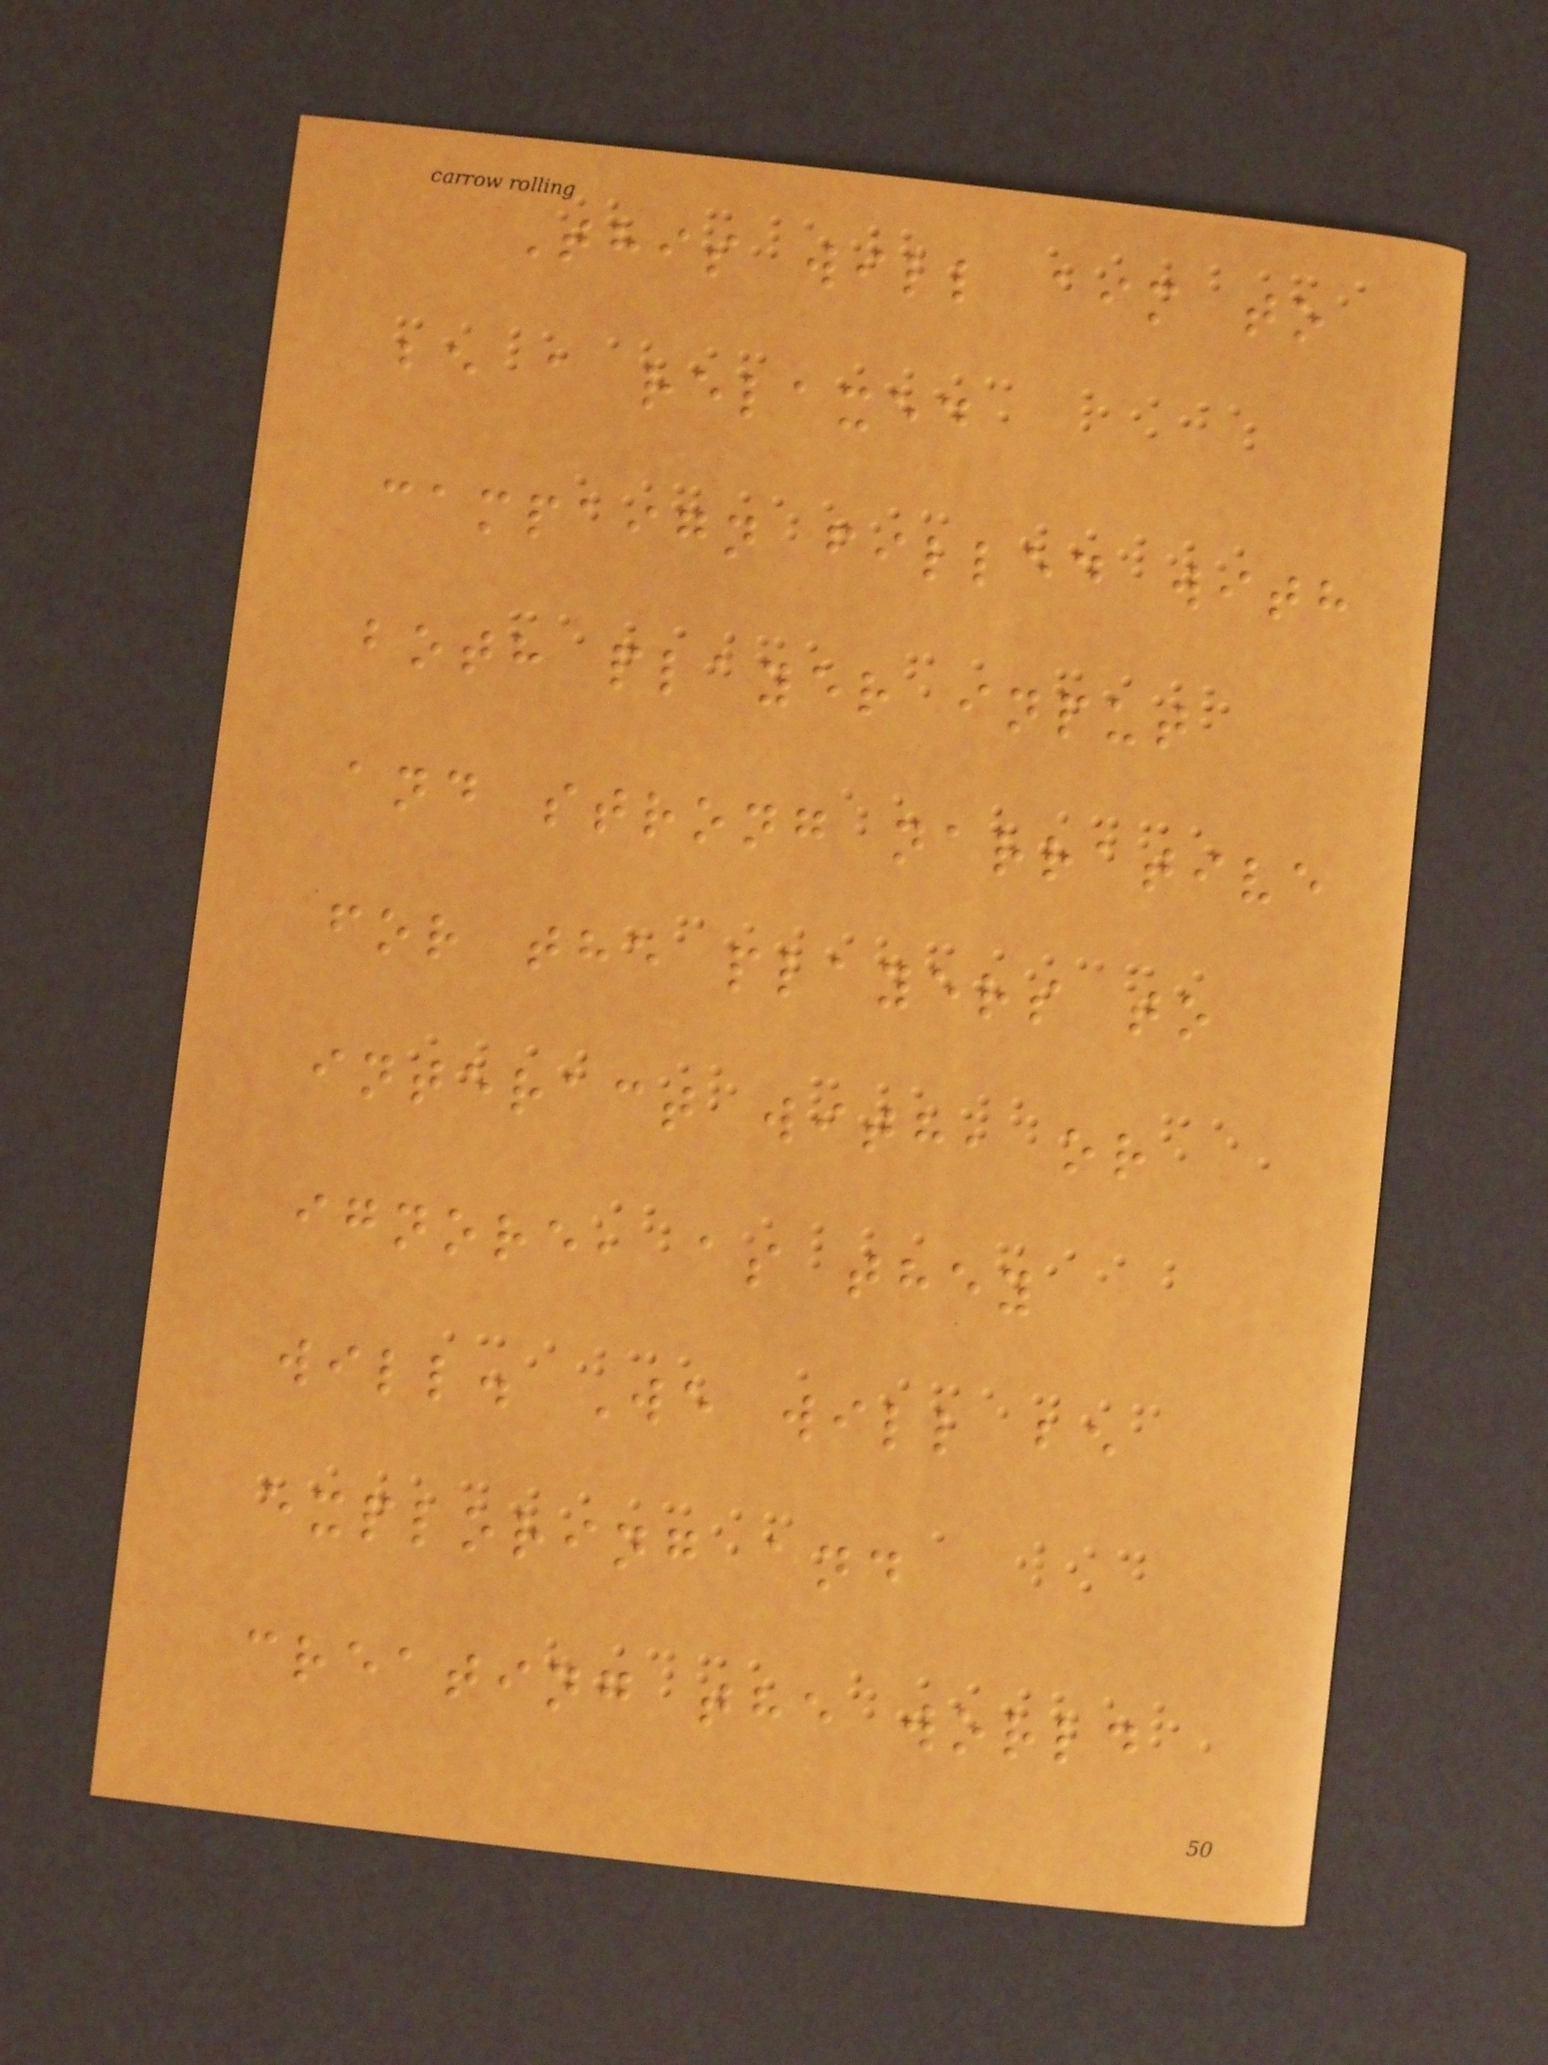This will aim to
be a relaxed
campaign filled with
both player input
and strong narrative
for the players to
interact with, or
ignore, as they
will. We will be
exploring and
creating the world
